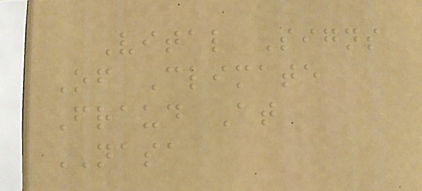Vital Signs
Of Climate
Fraud At
NASA
